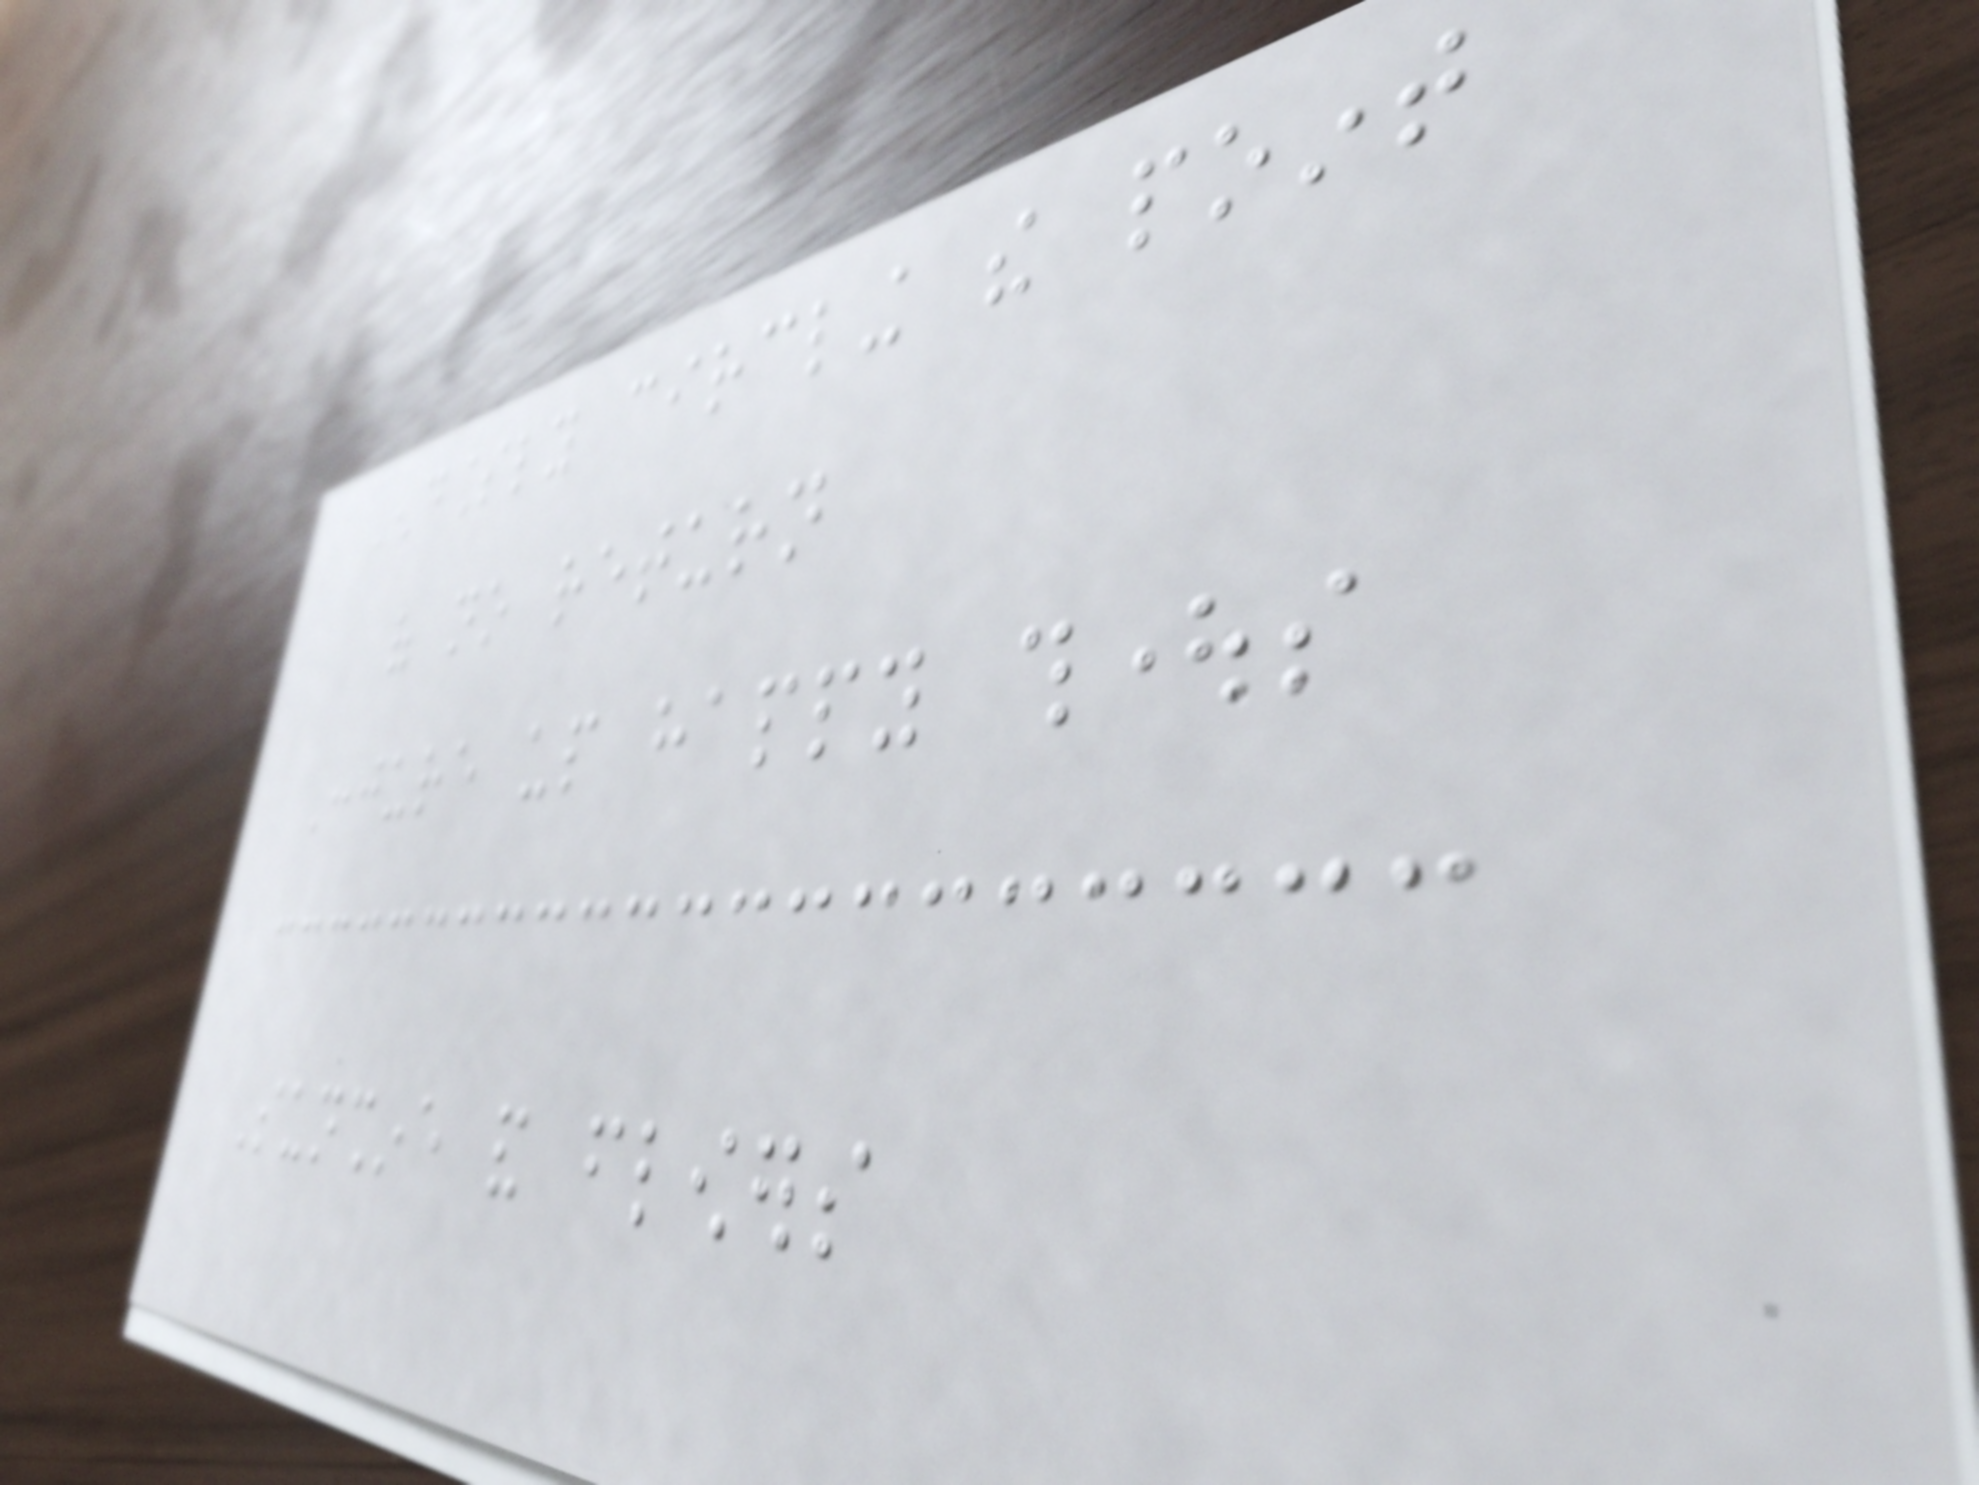Endlessly circling the point
of no return
Conjure up happy thoughts
Sunshine and flowers
